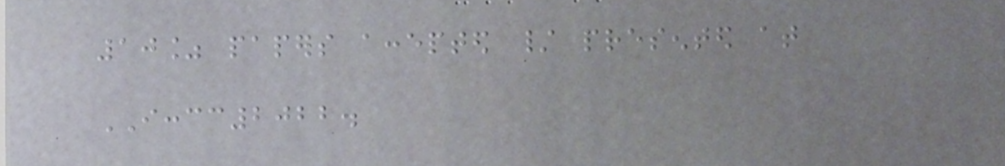10% papers accepted / presented at
ICCCC2022.
